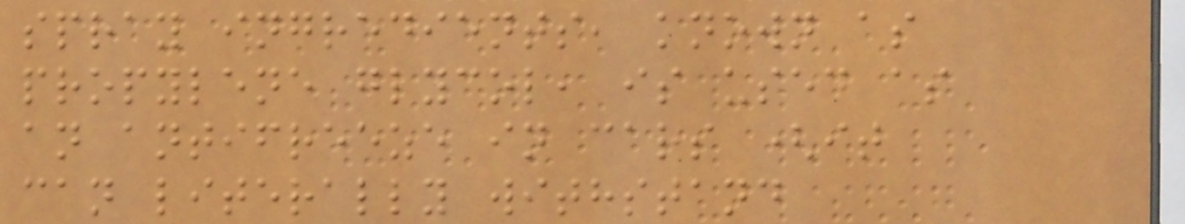spray ingredients, known as
propylene glycol, is used as
an antifreeze in cars (it
can literally withstand
